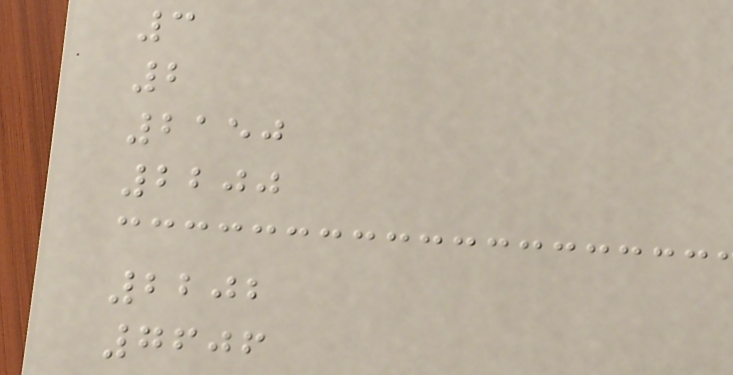3
2
2150
2200
2202
7606
